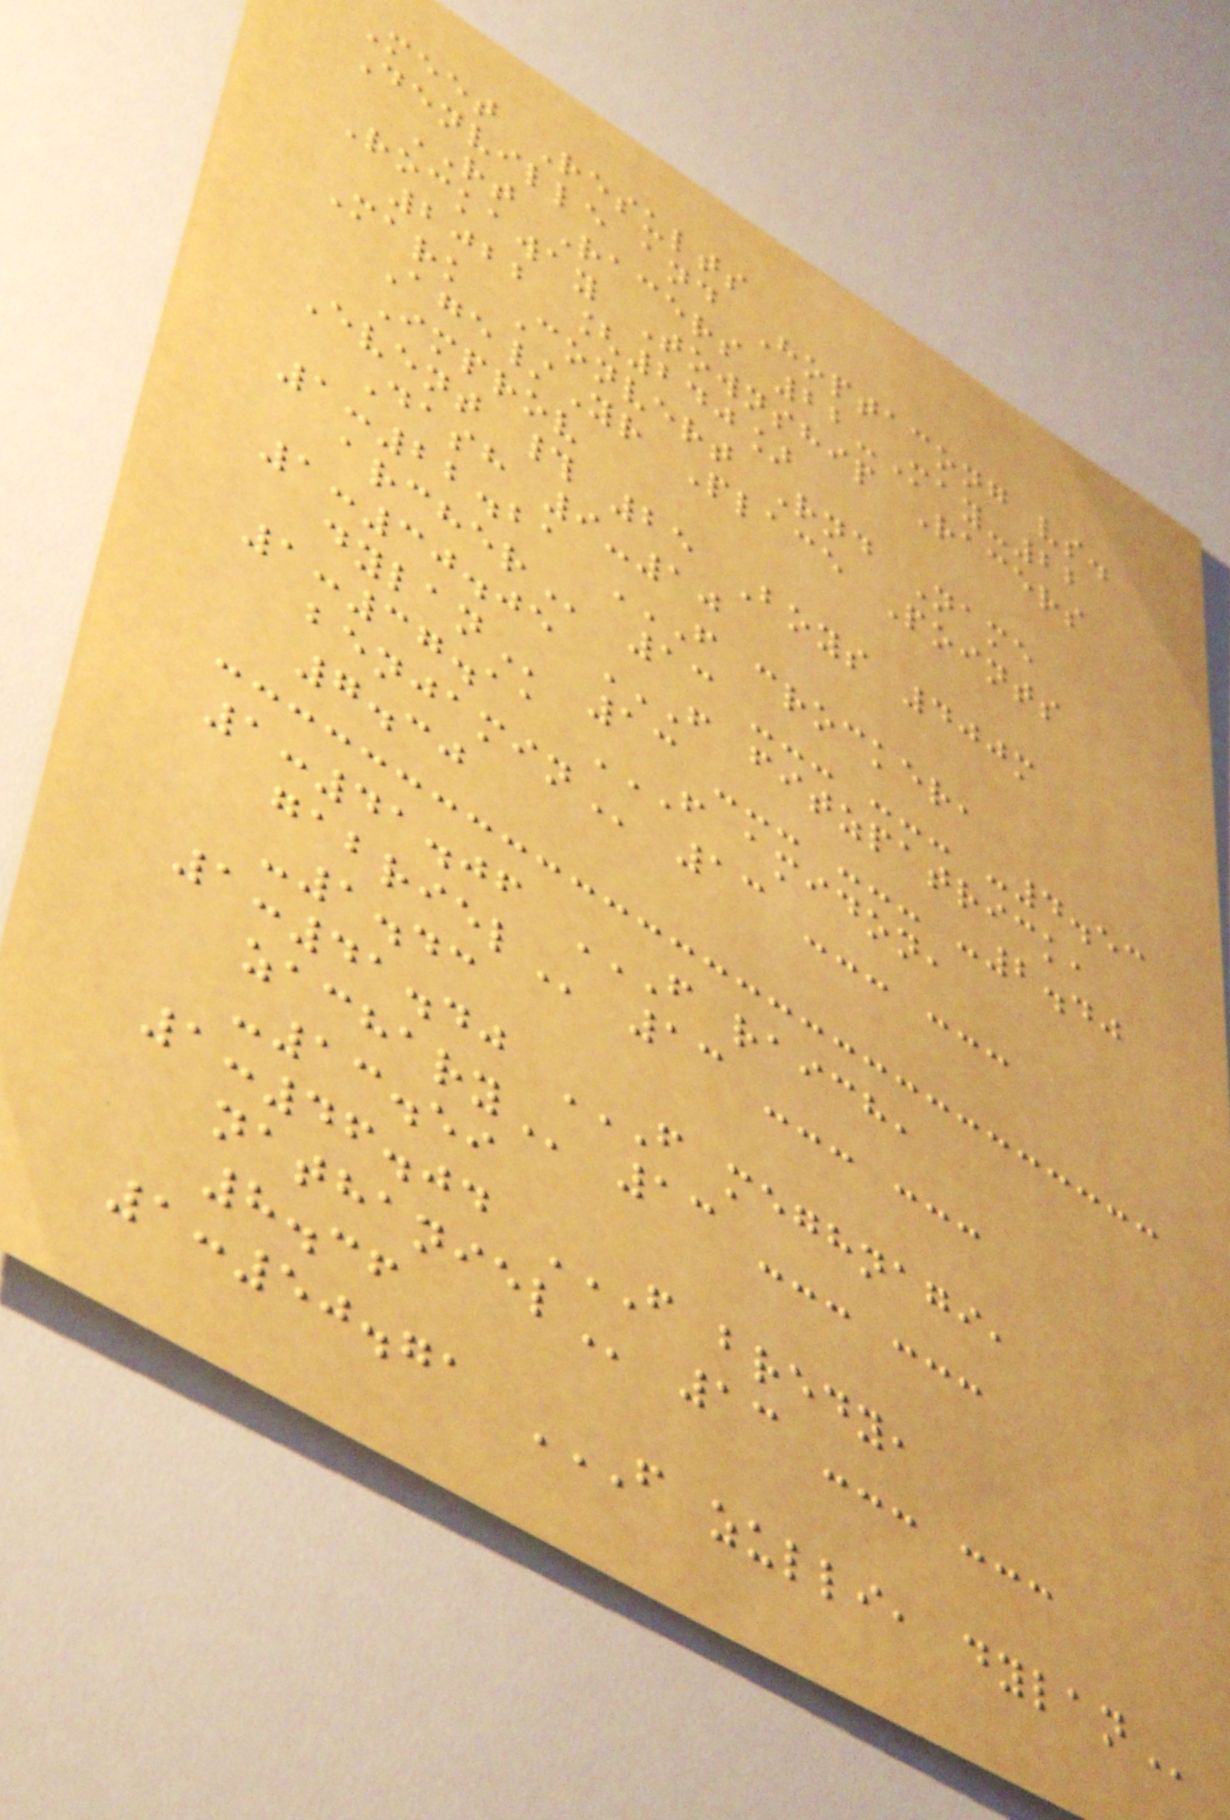Meet Results
Denville and Hoptacong vs.
RT Racers 22-May-22
Rockaway Township Racers
2022 [240]
Mark Convert Rnd Name
Age/Yr Place Points
Improv
Event # 25 Boys 400m
Dash 9-10
1:22.21 F CROCKER,
ARCHER 13 --- --- -4.53
1:30.05 F FITZPATRICK,
DYLAN 13 --- --- -2.40
1:37.11 F AMIDON,
BENJAMIN 13 --- ---
7.30
1:41.06 F RAICH,
GABRIEL 13 --- ---
-1.43
1:41.40 F MEGHNAGI,
ZACHARY 13 --- ---
-13.59
1:46.04 F BREDY,
NATHANIEL 13 --- ---
8.36
1:50.71 F ZULLI, DYLAN
